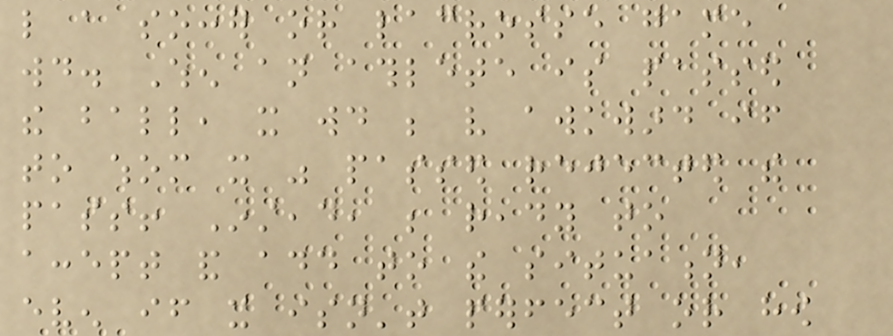like a soccer or lacrosse game
would. When an athlete is passed
the ball, it would be very awkward if
to whom it was passed rejected the
pass! Instead, be ready to
accept and add to the situation,
even if it isn't perfect or how
